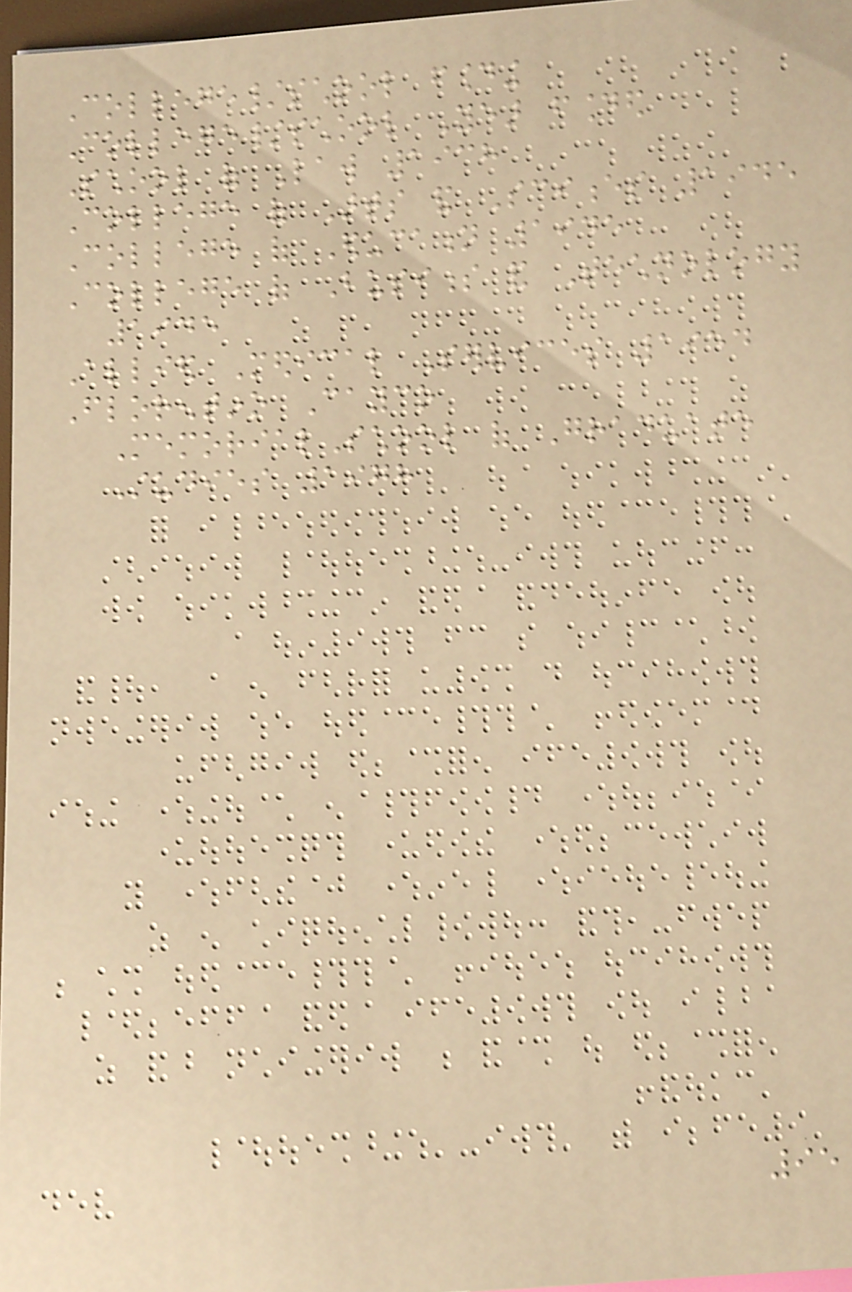College/school founding
College/school Year founded
School of Law 1938
College of Arts and Sciences 1945
College of Education 1945
College of Business and Technology
1945
Allied Medical Services 1954
Florentino Cayco
MemorialSchool of Graduate
Studies 1978
95
